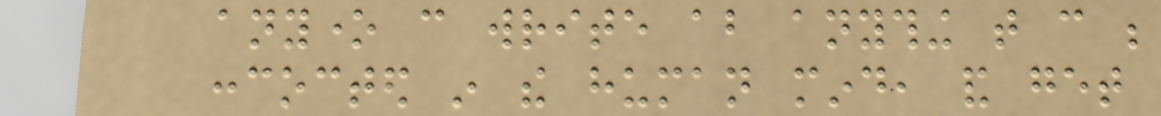anyone can write about anything that can be
concocted in the human mind, and get
